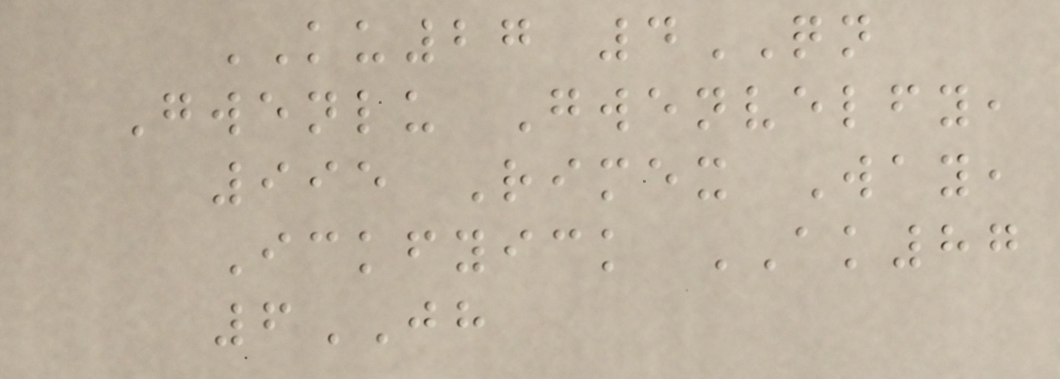KU27 4QN
Gwenlu Gwenvelfy,
995 Rimex Way,
Ickfyick AK87
6JH
